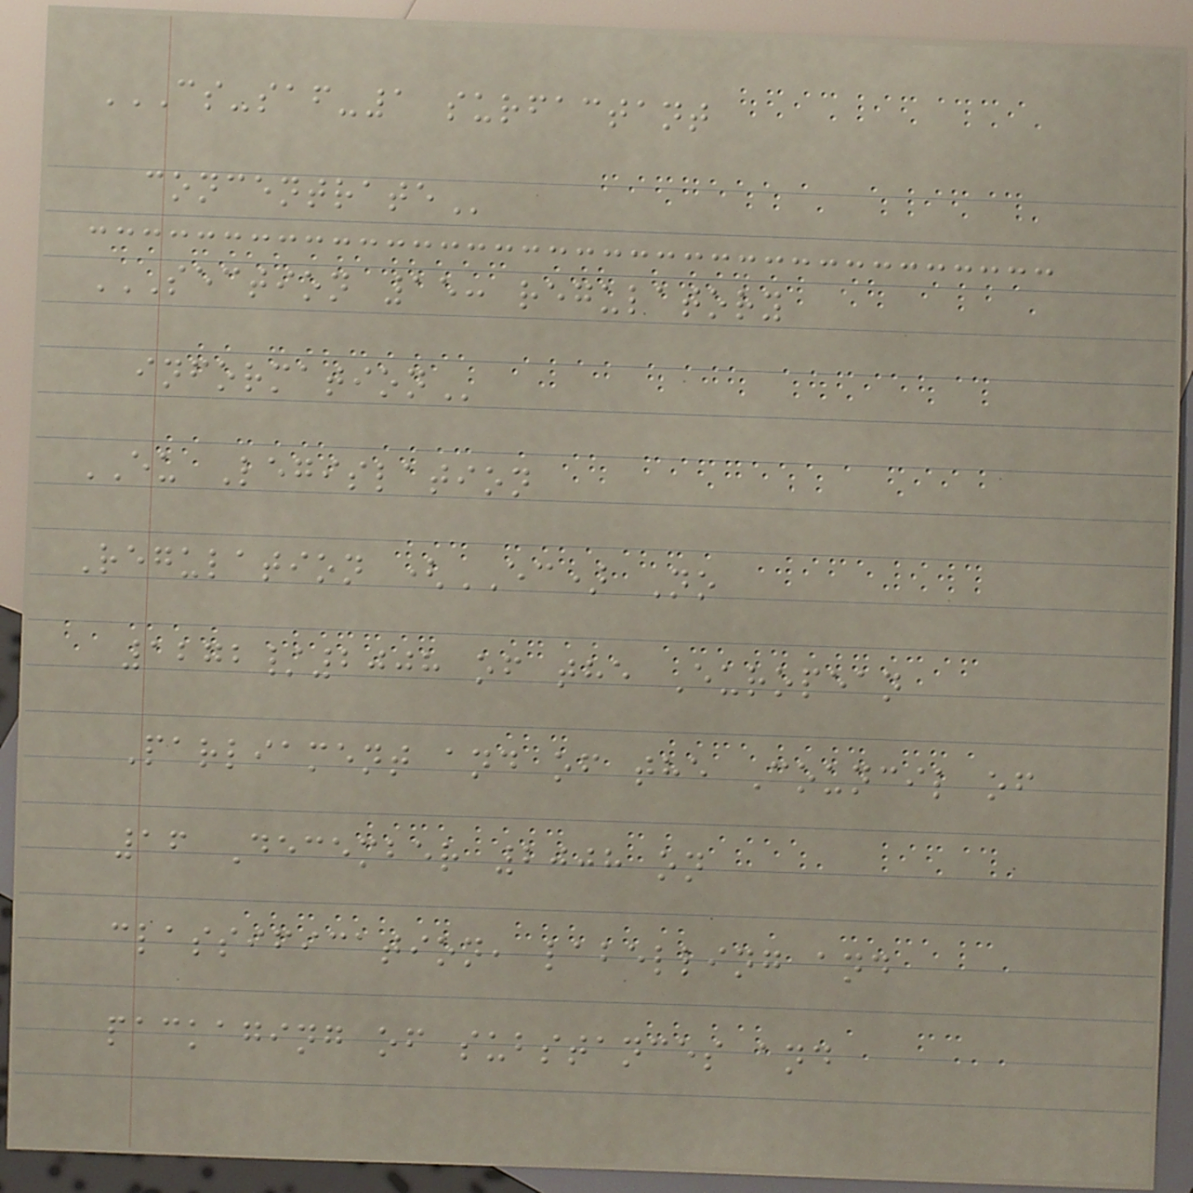CS-SAF-1 SURFACTANT
CONCENTRATE
SECTION 15: REGULATORY
INFORMATION
EU Legislation
Regulation (EC) No
1272/2008 of the European
Parliament and of the Council of
16 December 2008 on
classification, labelling and
packaging of substances and
